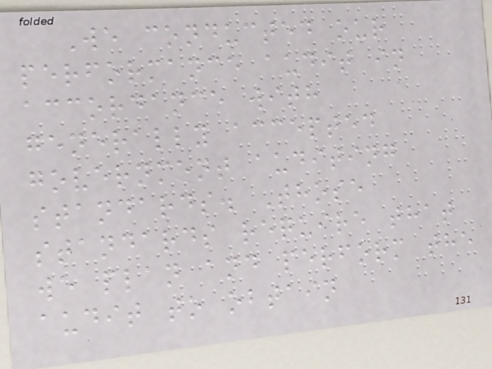We conducted our
performance audit in
accordance with
generally accepted
government auditing
standards. Those
standards require that
we plan and perform the
audit to obtain
